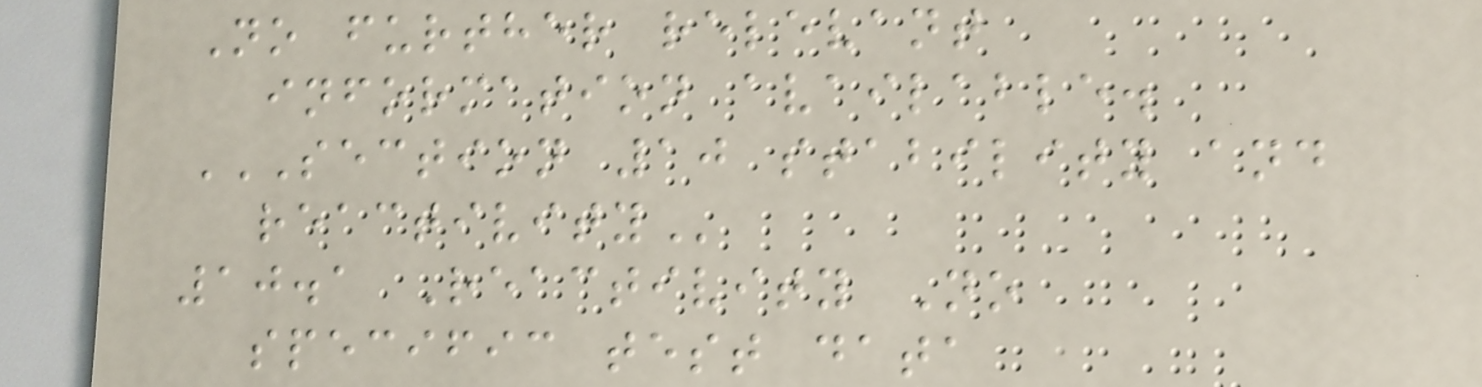No further relevant
information available.
SECTION 10 STABILITY AND
REACTIVITY
10.1 Reactivity No
specific test data
